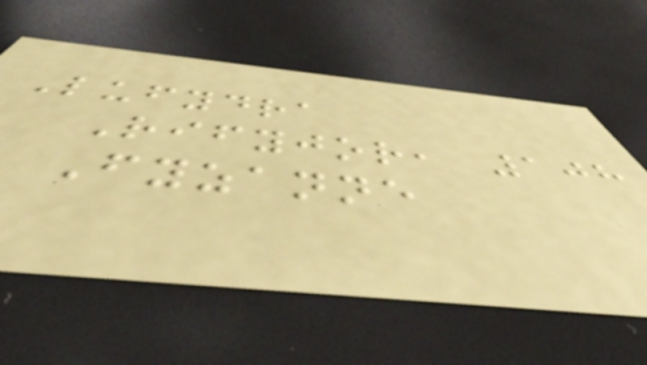Lufydra
Rifyjor, 108
Fyzanne
